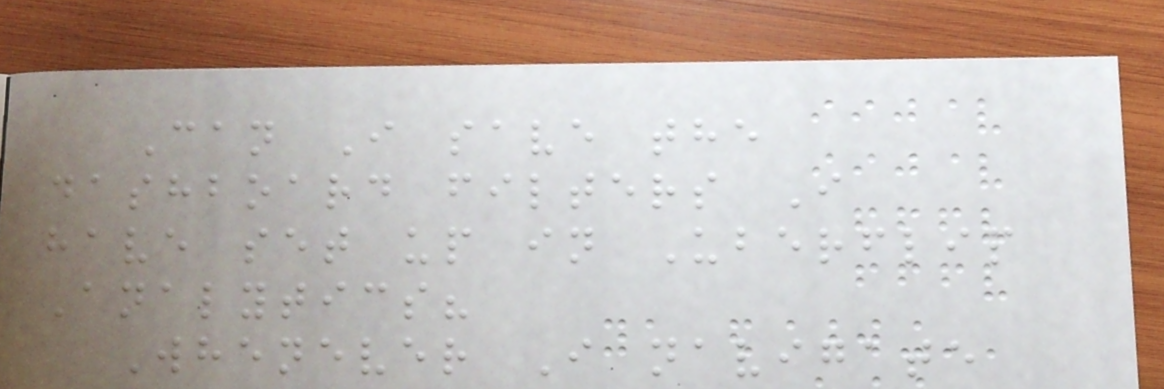Can I save the
dashboard filters I
have set up in Uberflip
Analytics?
Whenever I navigate
